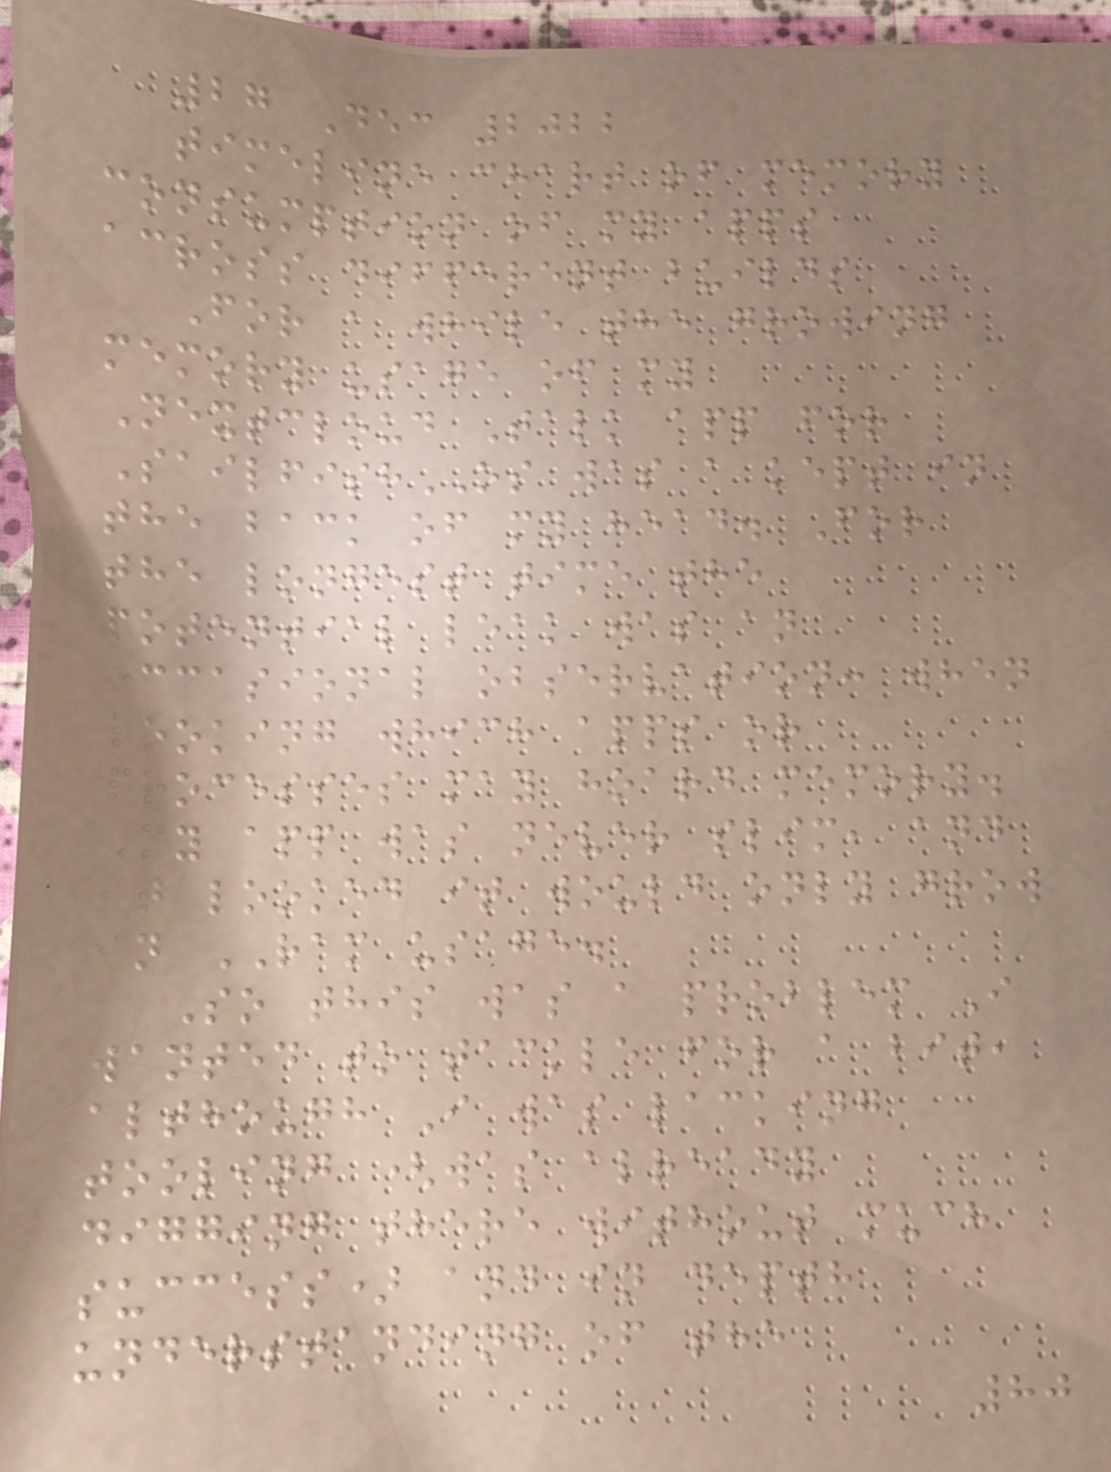27 Dec 2022
timeline chart of memory
consumption of my apps
across different builds
For a while the growing
memory usage of my
Nextcloud Talk app for
SailfishOS was a kept in
the back of my head. For
the longest time the
potential leak was an
occasional observation: when
looking which apps or
processes may hoard memory.
My app was never slim, and
it looked it would only grow
in RAM usage.
So this was a problem I
wanted to tackle for a bit,
although I was lacking
tooling (was already
digging there without much
success) and in depth
understanding of the
80
